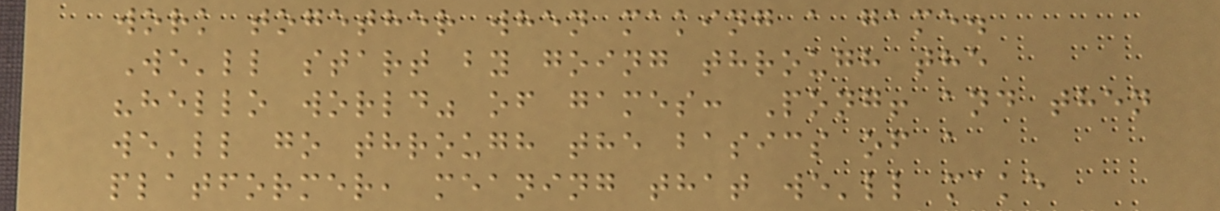work together when making a game.
We'll start by going through the
"hello world" of games: Pong! and then
we'll go through the basics of a
platformer, meaning that we'll make
